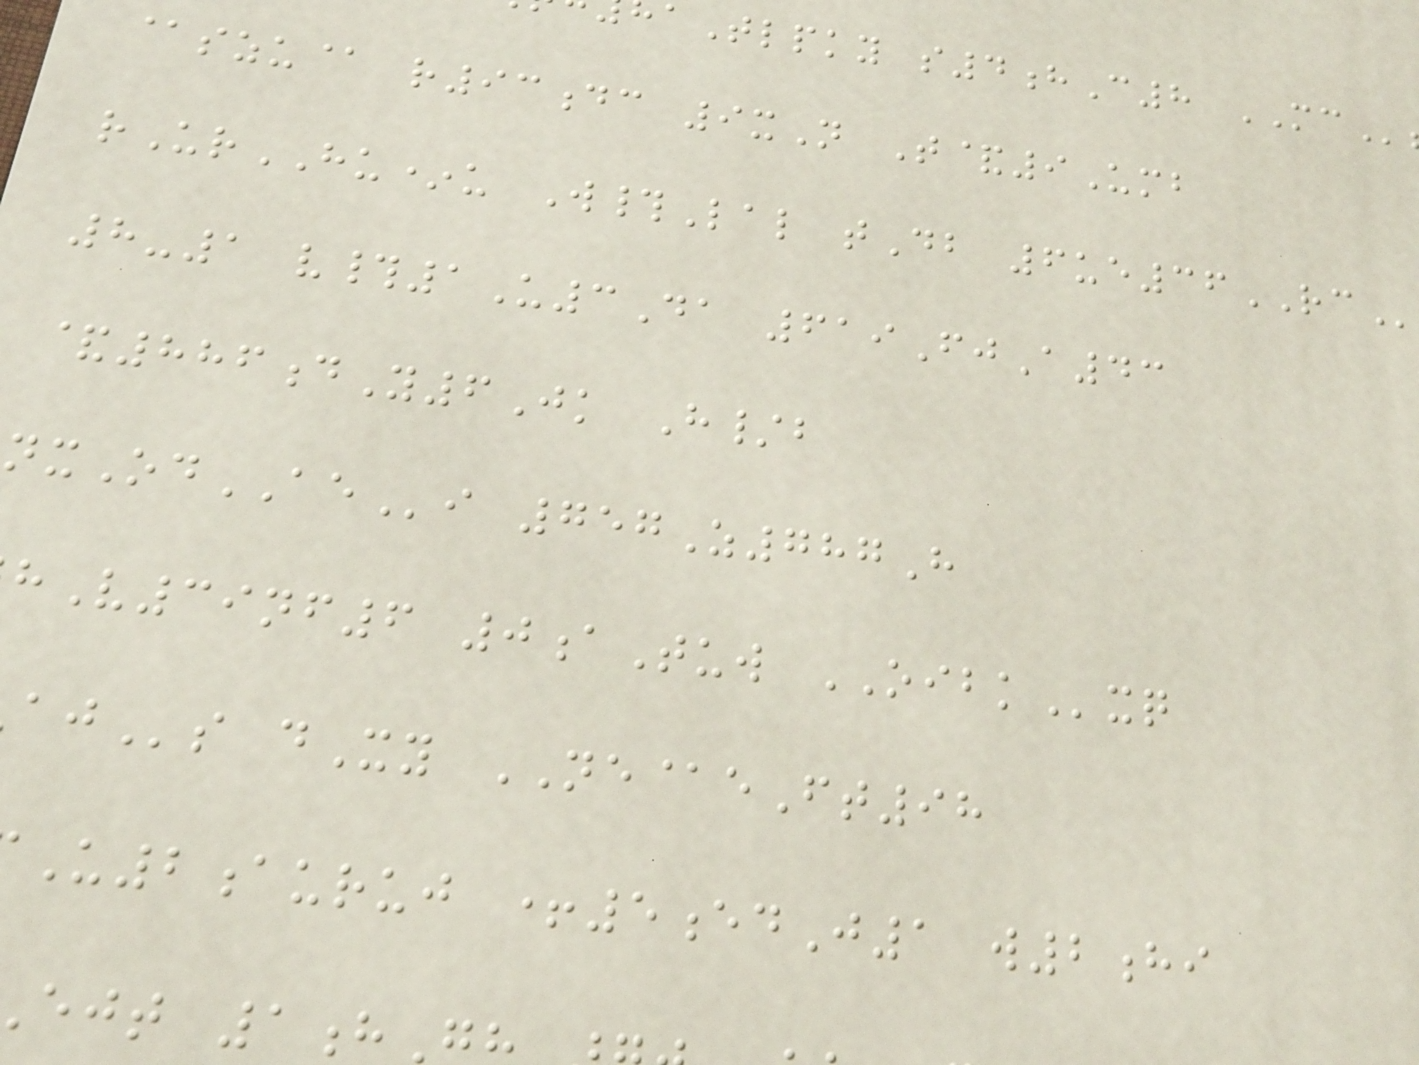Tlpky s4hC8 MC
@szu@ r93dc 9xN T&9Umb
rUrHU*u W#Lal tDb 6ue36RC
8-1 v#1U3Da 619FjA43
&886dY6Jk H/b
nxOdAEi 757Z787H
V39nf6 0aTuw OIBKxq
s dXy NE@eFt98
U2auruj +5edJ1 w2hi
